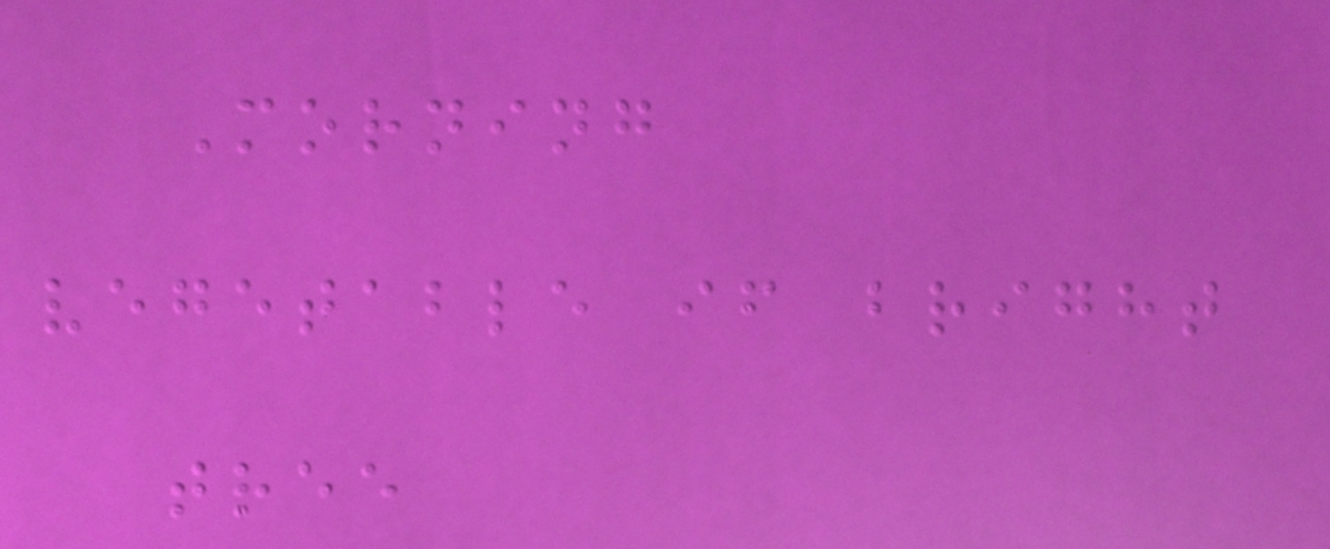Morning
vegetable if bright
tree
